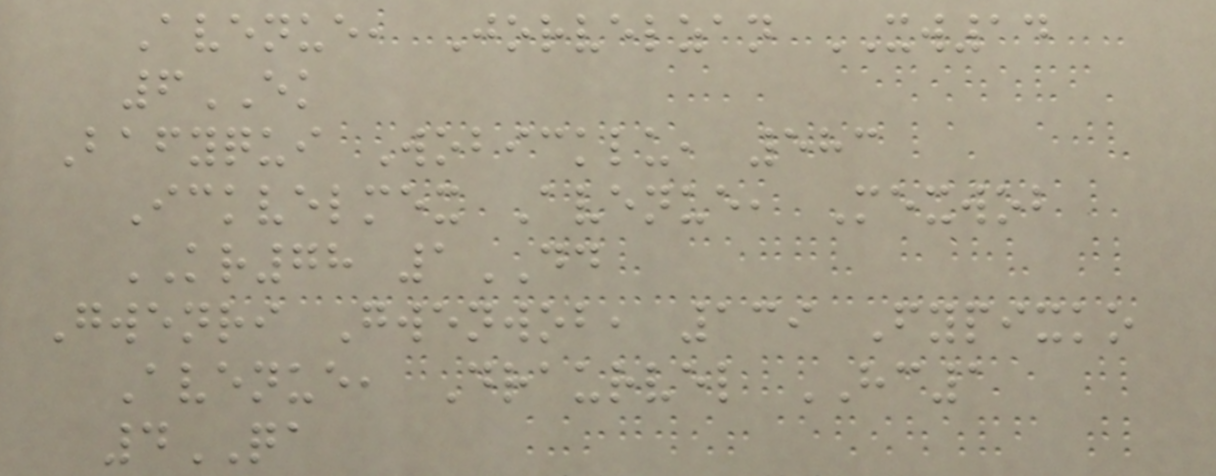Avenue, Jorvelzan XW14
6EK
Bafyqui Wobicklu, 583
Ickvelmex Avenue, Mexwob
KR78 1DD
Gwenri Gwenwob, 139 Fypixko
Avenue, Draurvel HC1
4QA
